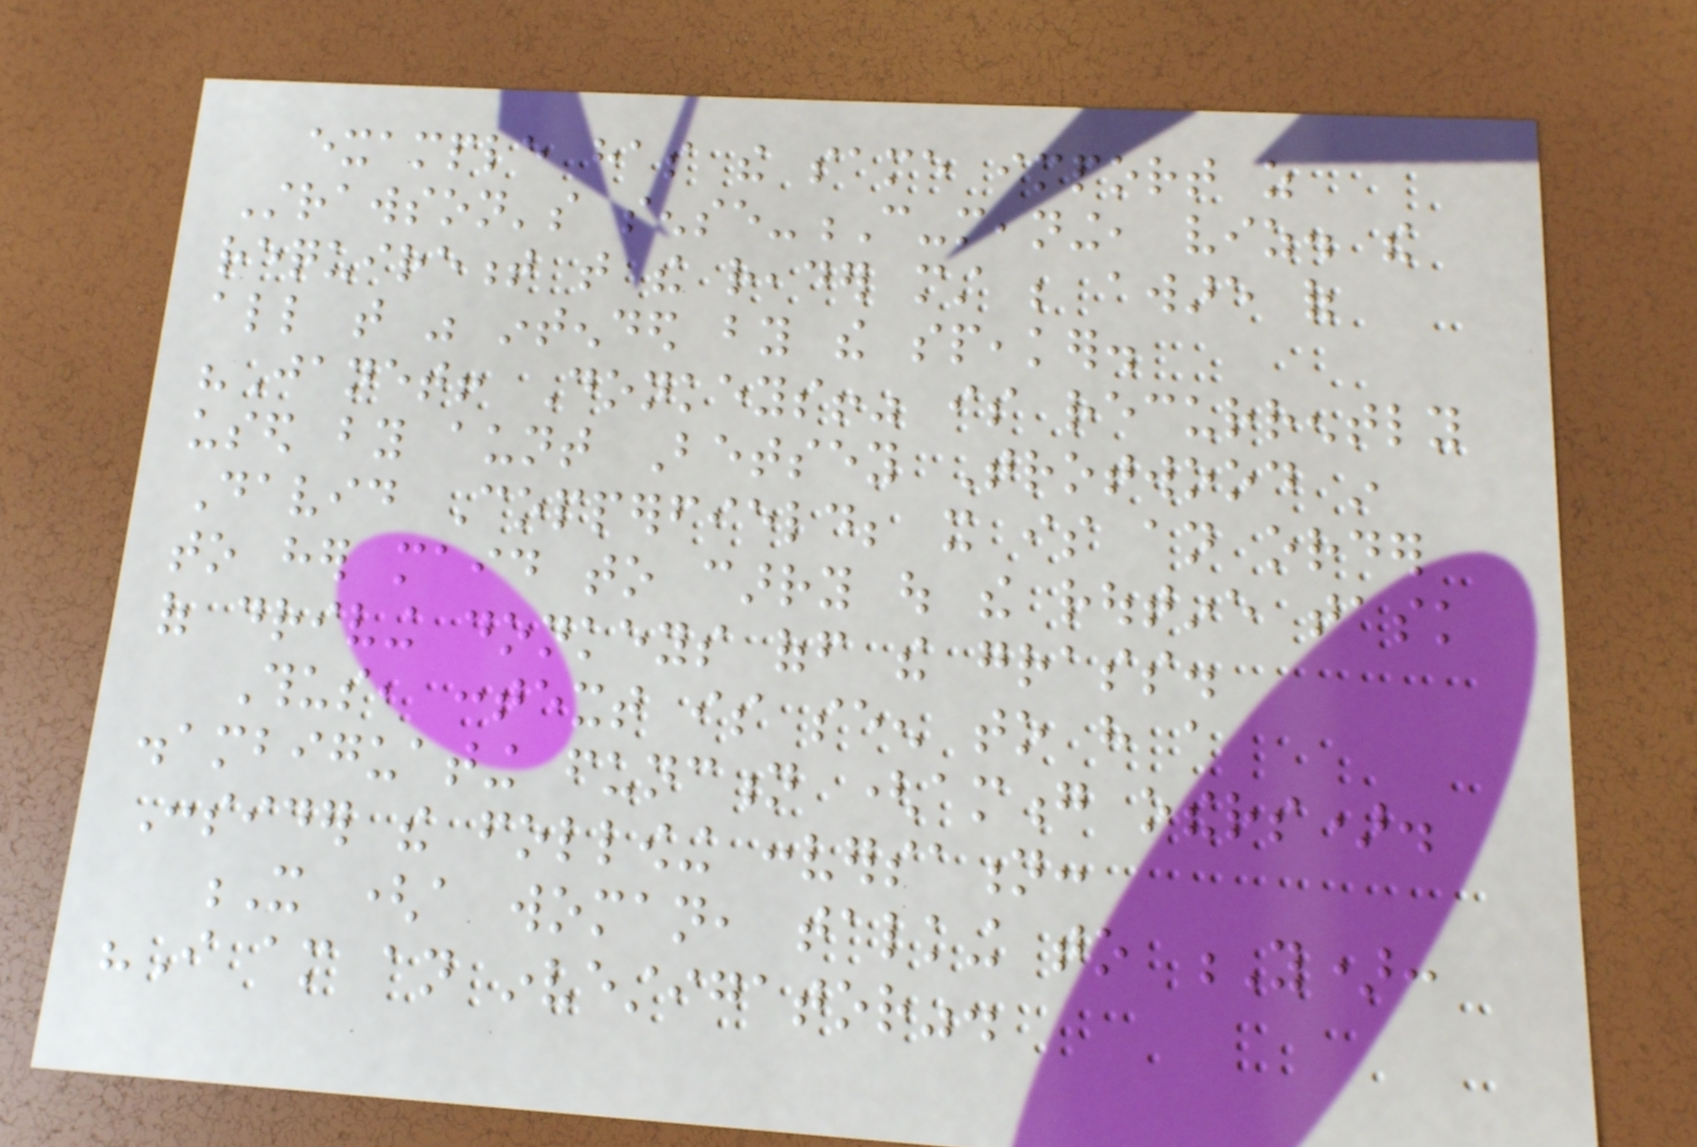example has the same import as
Strawson's sense-C-meaning, viz. the
requirement that the reader must be aware of
all that was intended by the speaker.
"Janet! Donkeys!" is recurrently
used by aunt Betsey Trotwood in
David Copperfield; it is an order
to her maid to carry out the routine task
of driving donkeys off the grass.
Thus, context is seen to have a
disambiguating function (among others).
Consider the following conversation:
X (a woman, talking to Y):
"I am an investigator".
